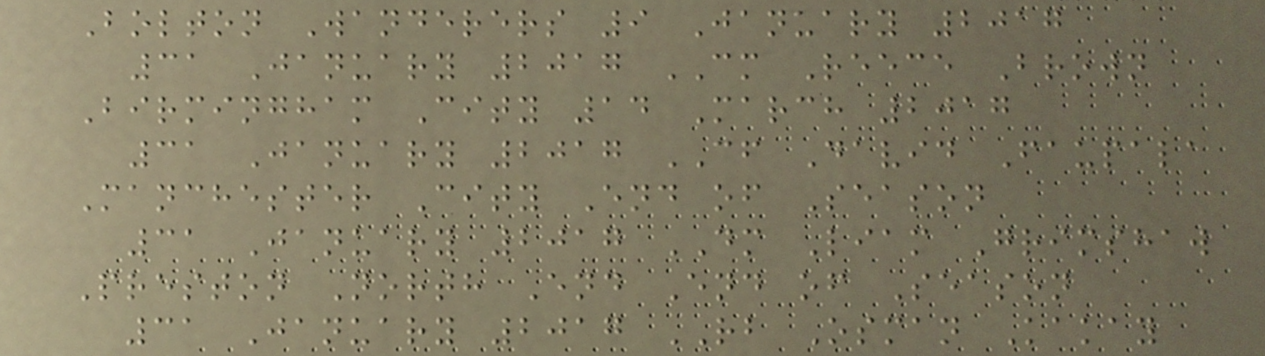Bolton Wanderers 9 January 2017
31 January 2017 CM Reece Brown
Birmingham City 14 March 2017
31 January 2017 CF David Faupala
Manchester City End of Season
31 January 2017 DM Liam Grimshaw
Preston North End End of Season
31 January 2017 RB Osman Kakay
